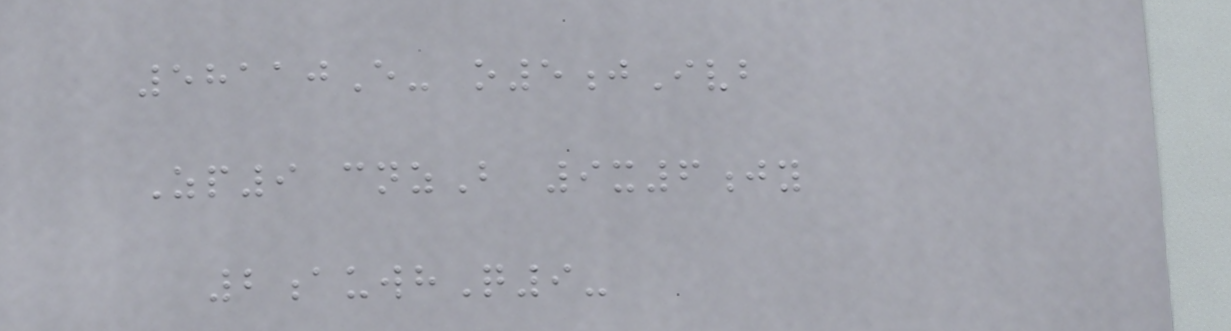58110E- o5jIvb
Zp9 cnzB 9x6jy
2auwhQ9-
